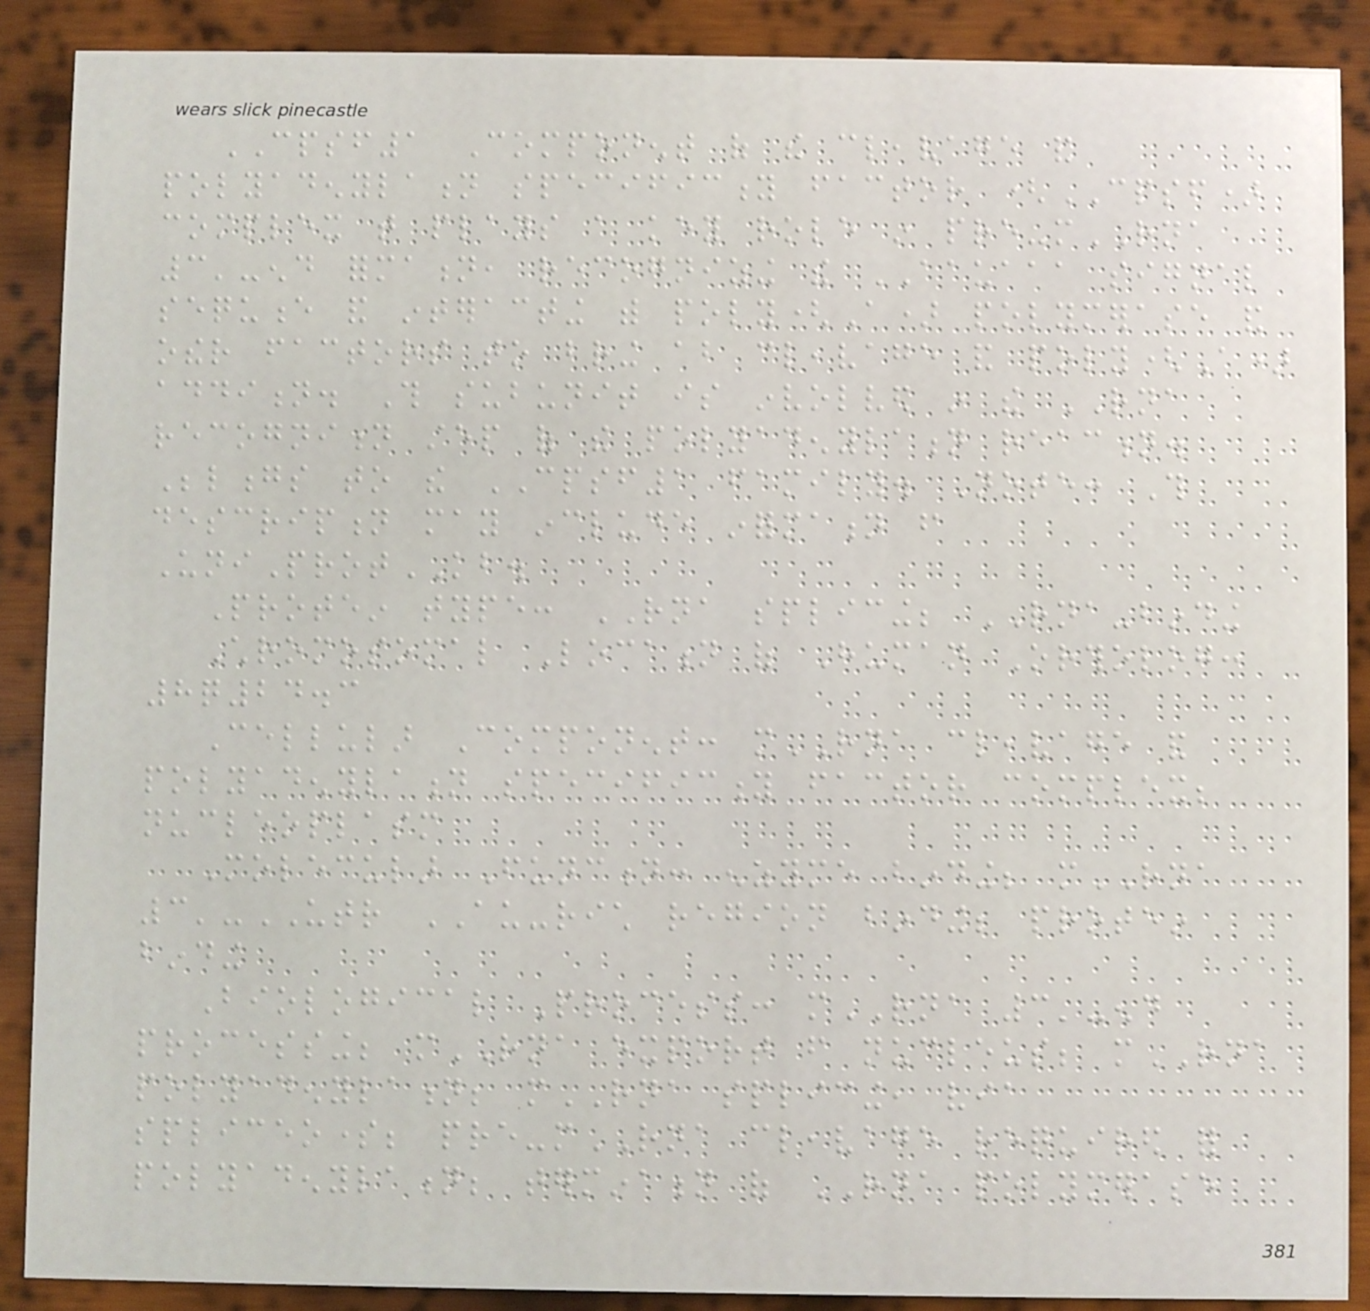CPSF1 Component of the cleavage and
polyadenylation specificity factor (CPSF)
complex that plays a key role in pre-mRNA
3'-end formation, recognizing the AAUAAA signal
sequence and interacting with poly(A) polymerase and
other factors to bring about cleavage and poly(A)
addition. This subunit is involved in the RNA
recognition step of the polyadenylation reaction.
Belongs to the CPSF1 family. Note: This
description may include information from
UniProtKB.
Protein type: RNA splicing; RNA-binding
Chromosomal Location of Human Ortholog:
8q24.3
Cellular Component: mRNA cleavage and
polyadenylation specificity factor complex;
nucleoplasm
Molecular Function: enzyme binding; mRNA
3'-UTR AU-rich region binding; protein
binding
Biological Process: mRNA 3'-end
processing; mRNA export from nucleus; mRNA
polyadenylation; mRNA splicing, via
spliceosome; pre-mRNA cleavage required for
polyadenylation; termination of RNA polymerase
